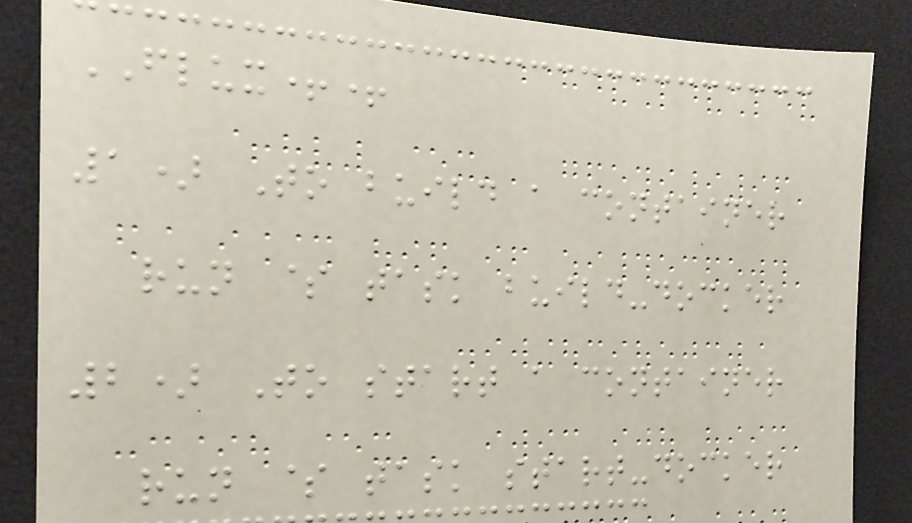FLUX++
1) To build a container
run $ task build-docker
2) To start a container
run $ task start-docker
